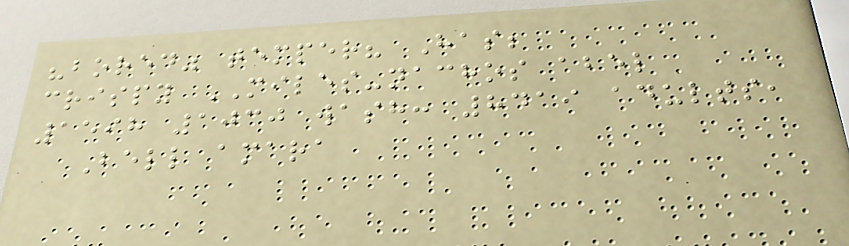"bored" temper? Has;
crispy MILES-nachos abel
1598 1030 wash: 8419 adults,
Bell amara
